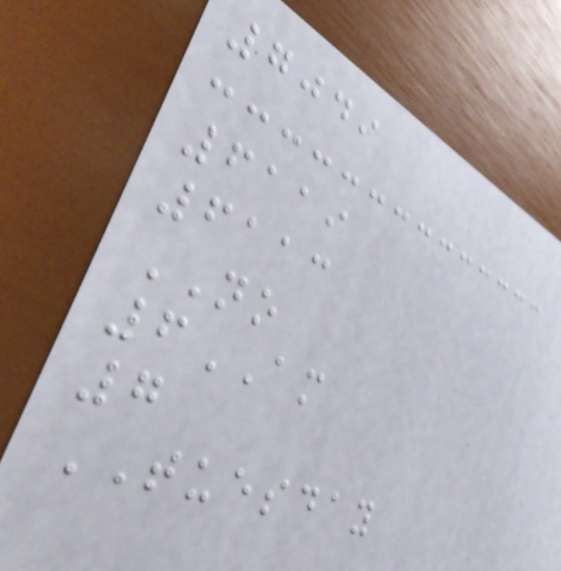7049
6119
6113
NO
6AM
7
TUESDAY
